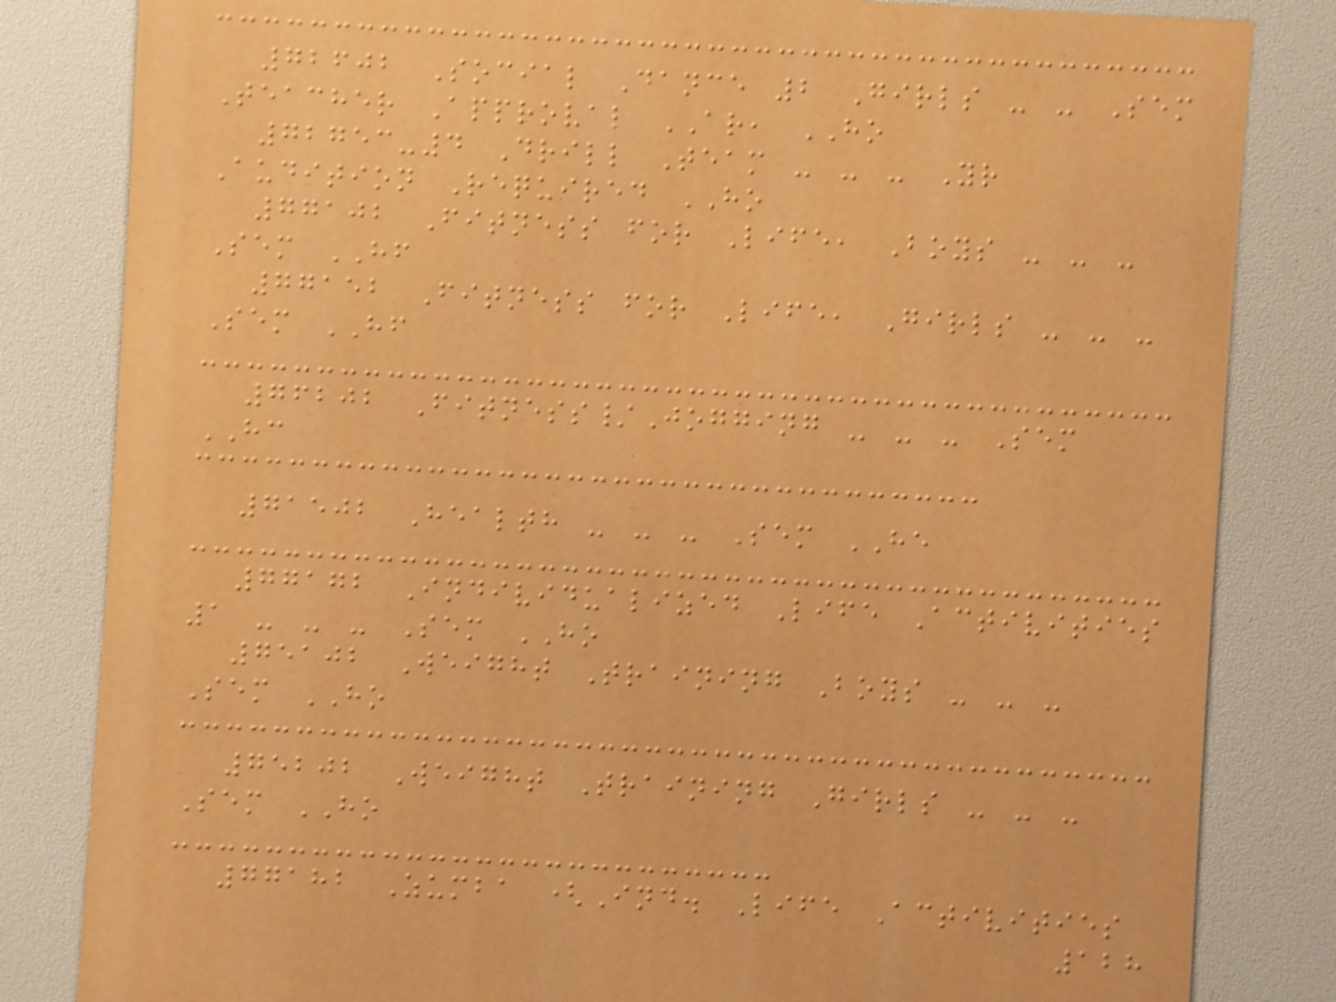72602 Social Dance 2 Girls - - Sem
Teacher Approval AR, HO
72753-4 Drill Team - - - Yr
Audition Required HO
77102 Fitness for Life, Boys - - -
Sem HF
77152 Fitness for Life, Girls - - -
Sem HF
76202 Fitness/Jogging - - - Sem
HC
71502 Health - - - Sem HE
77172 Individualized Life Activities
1 - - - Sem HO
75102 Weight Training Boys - - -
Sem HO
75202 Weight Training Girls - - -
Sem HO
77182 Zumba (Ind. Life Activities
128
